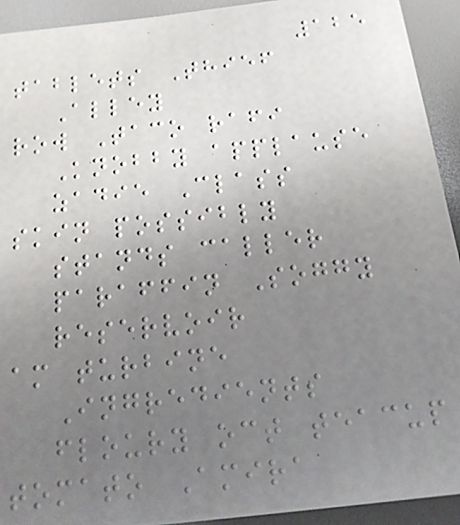125
tablets Thief
Alley
row Taco rafi
Knobby applause
zadie Class
skin possibly
stands caller
paraffin Soggy
reservoir
am turbine
Ingredients
floury oct teacup
tomato Amira
